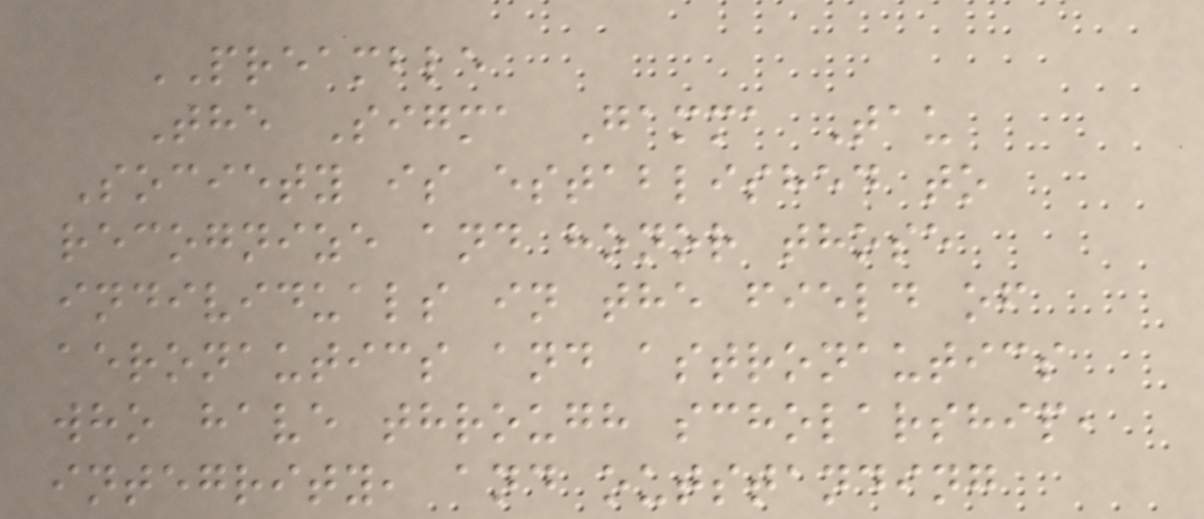PREAMBLE
The Sigma Gamma Tau
Society is established to
recognize and honor those
individuals in the field of
aeronautics and astronautics
who have through scholarship,
integrity, and outstanding
